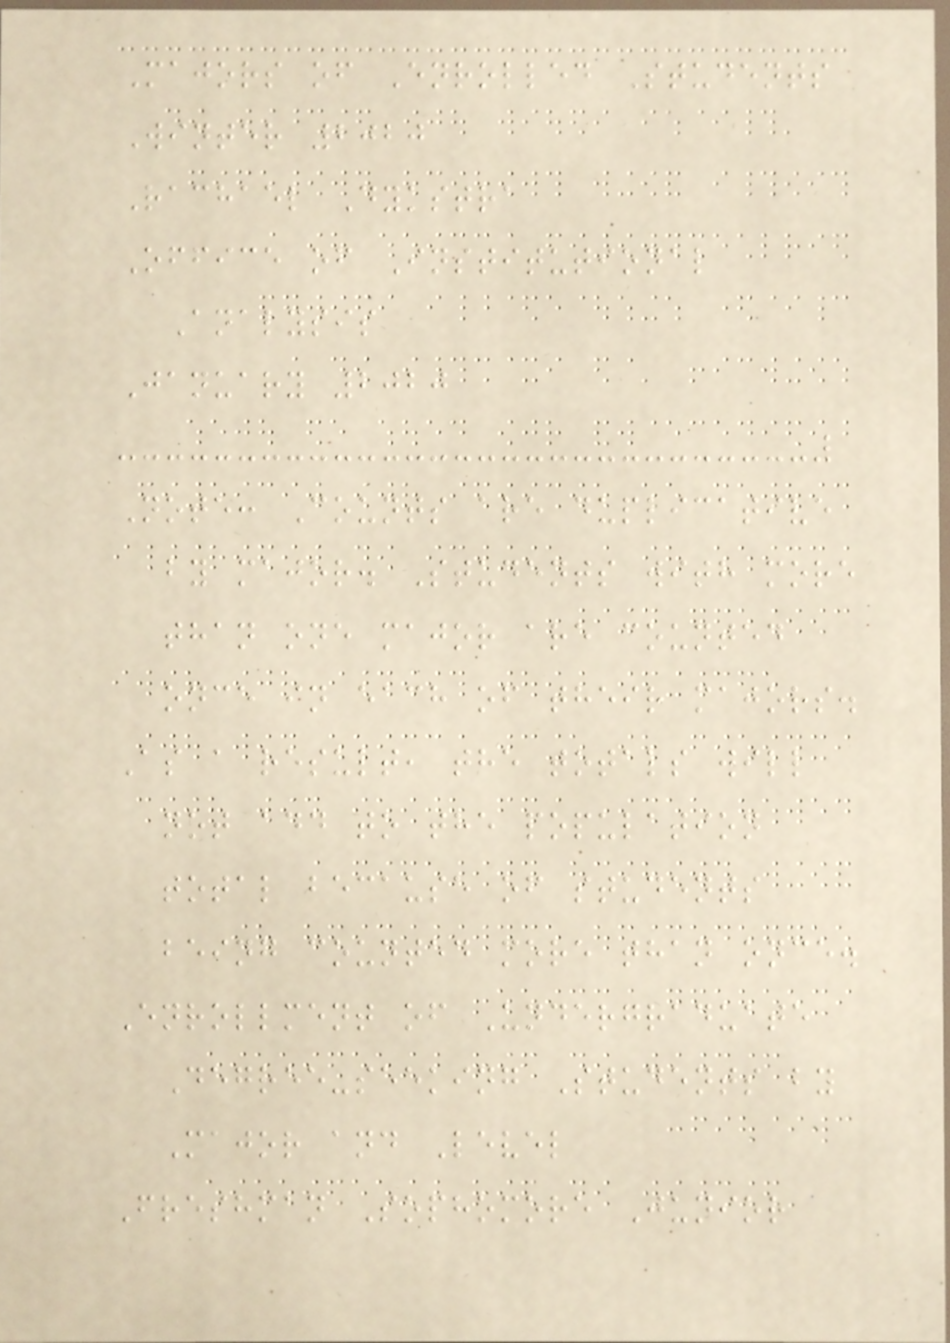Majors of Enrolled Students
Winter 2020
Rachael Dykstra
Office of Institutional
Analysis
January 2020
Note: Counts are duplicative
by major. Students with more
than one major are counted
once in each of their majors.
As a result, the totals will
not add to the population
total because of students
being counted more than once.
Enrollment of Undergraduate
Degree-seeking Students by
Major and Level
Freshman Sophomore Junior
